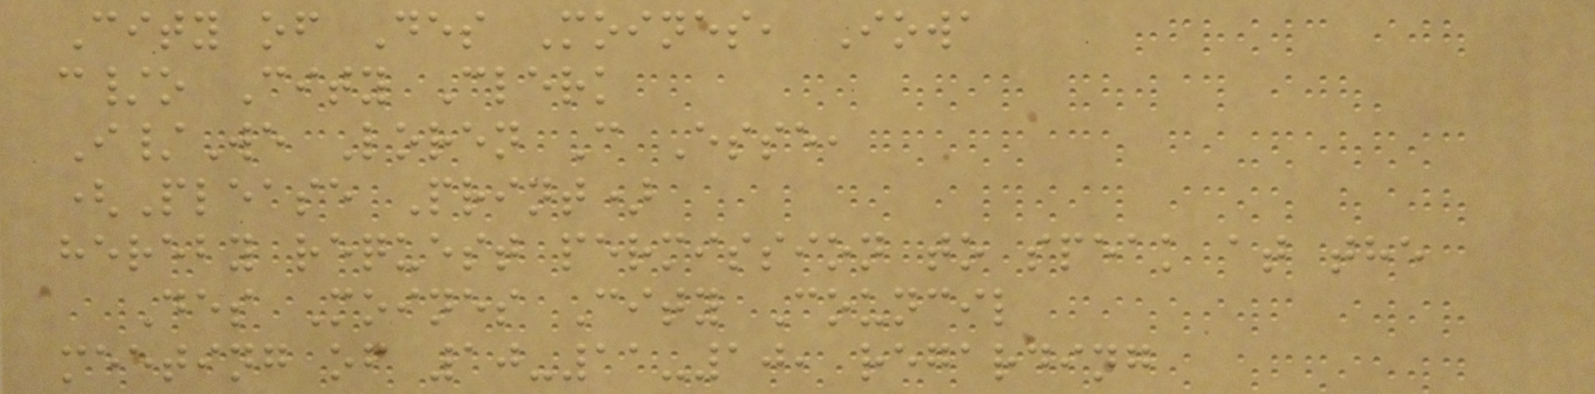City of Des Moines, Iowa
c/o City Clerk
I/We Loren C Esse,
(Please Print)
hereby request permission to speak at the
Des Moines City Council
meeting of 10-11-10, regarding
